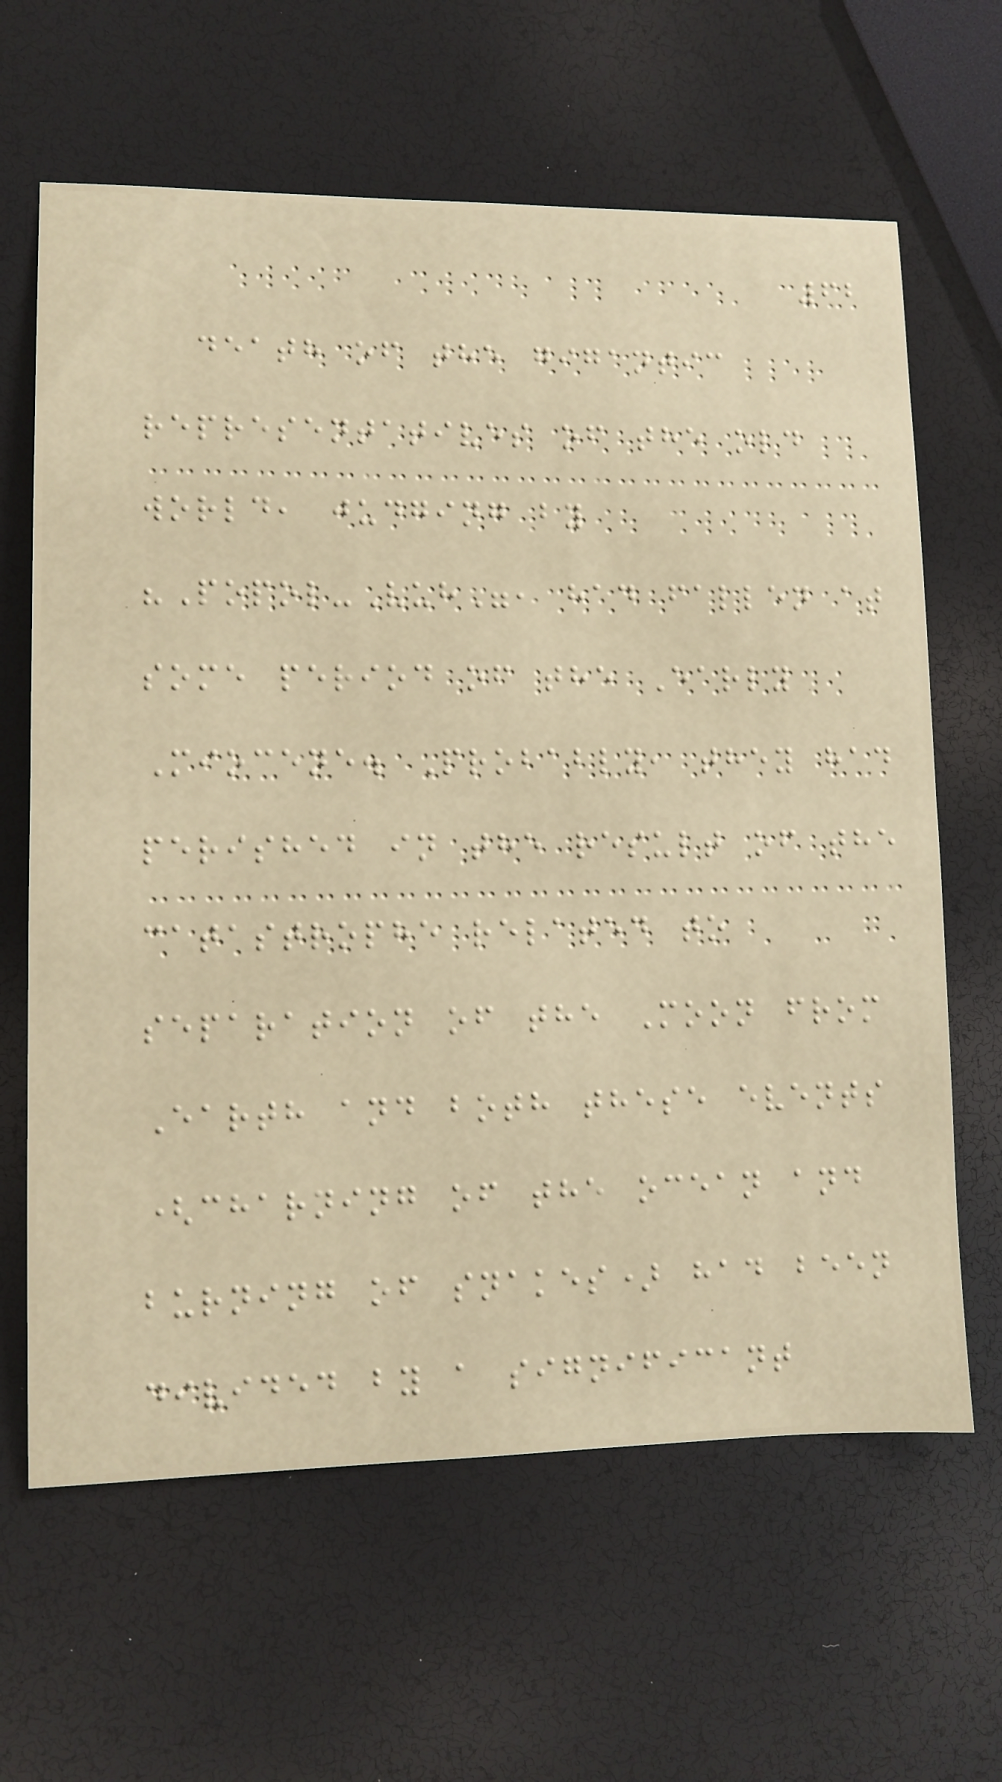62
death of the gigantic
representatives of the old
world, judging by
"Popol-Vuh", had fallen at
some period of the Early
Miocene. Probably, they had
perished in the result of the
catastrophe related to
separation of the Moon from
Earth and both these events
(charning of the ocean and
burning of snakes) had been
divided by a significant
